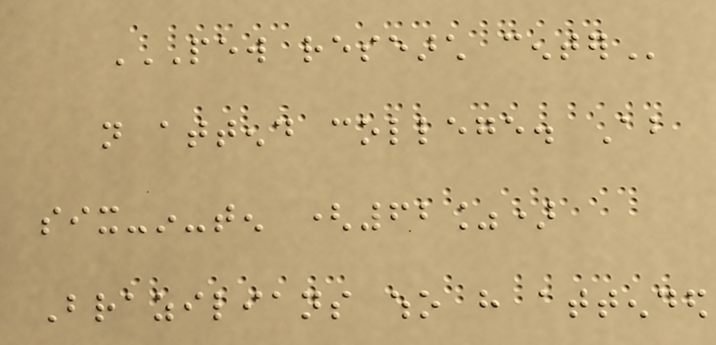PEW RESEARCH CENTER
not attend college. About
six-in-ten (62%)
Brazilians who have attended
